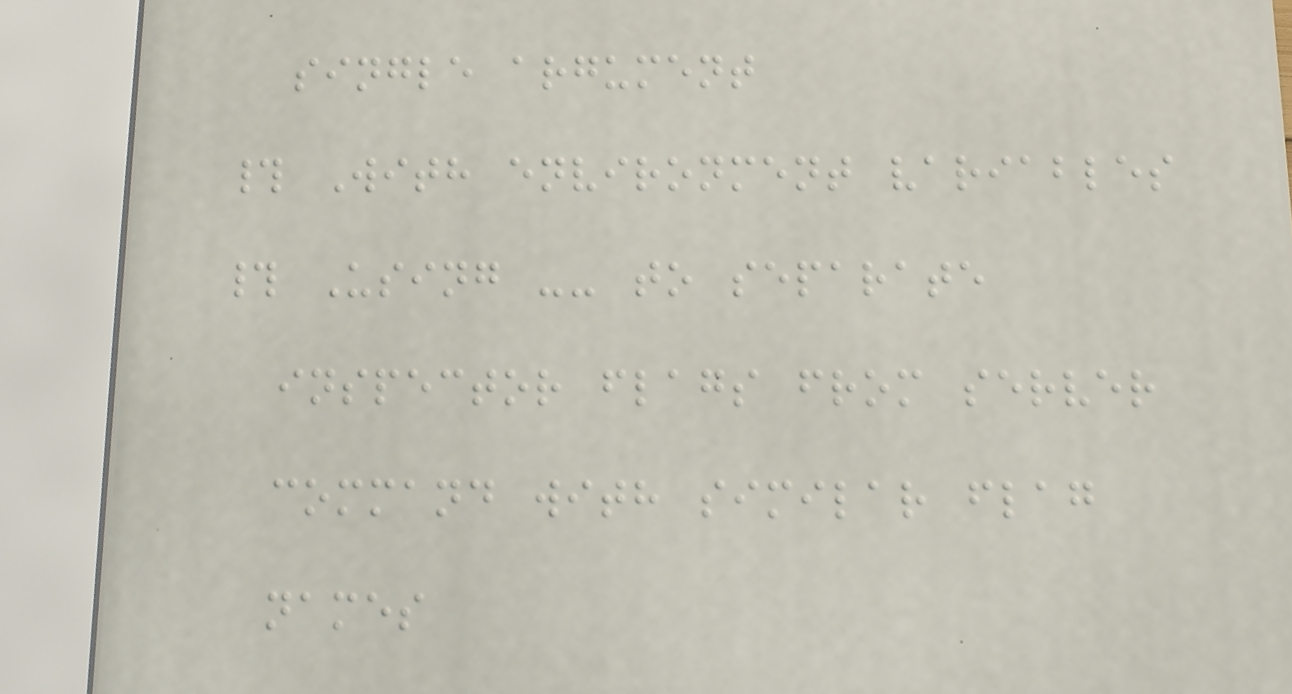single argument
# With environment variables
# Using -- to separate
inspector flags from server
command with similar flag
names
